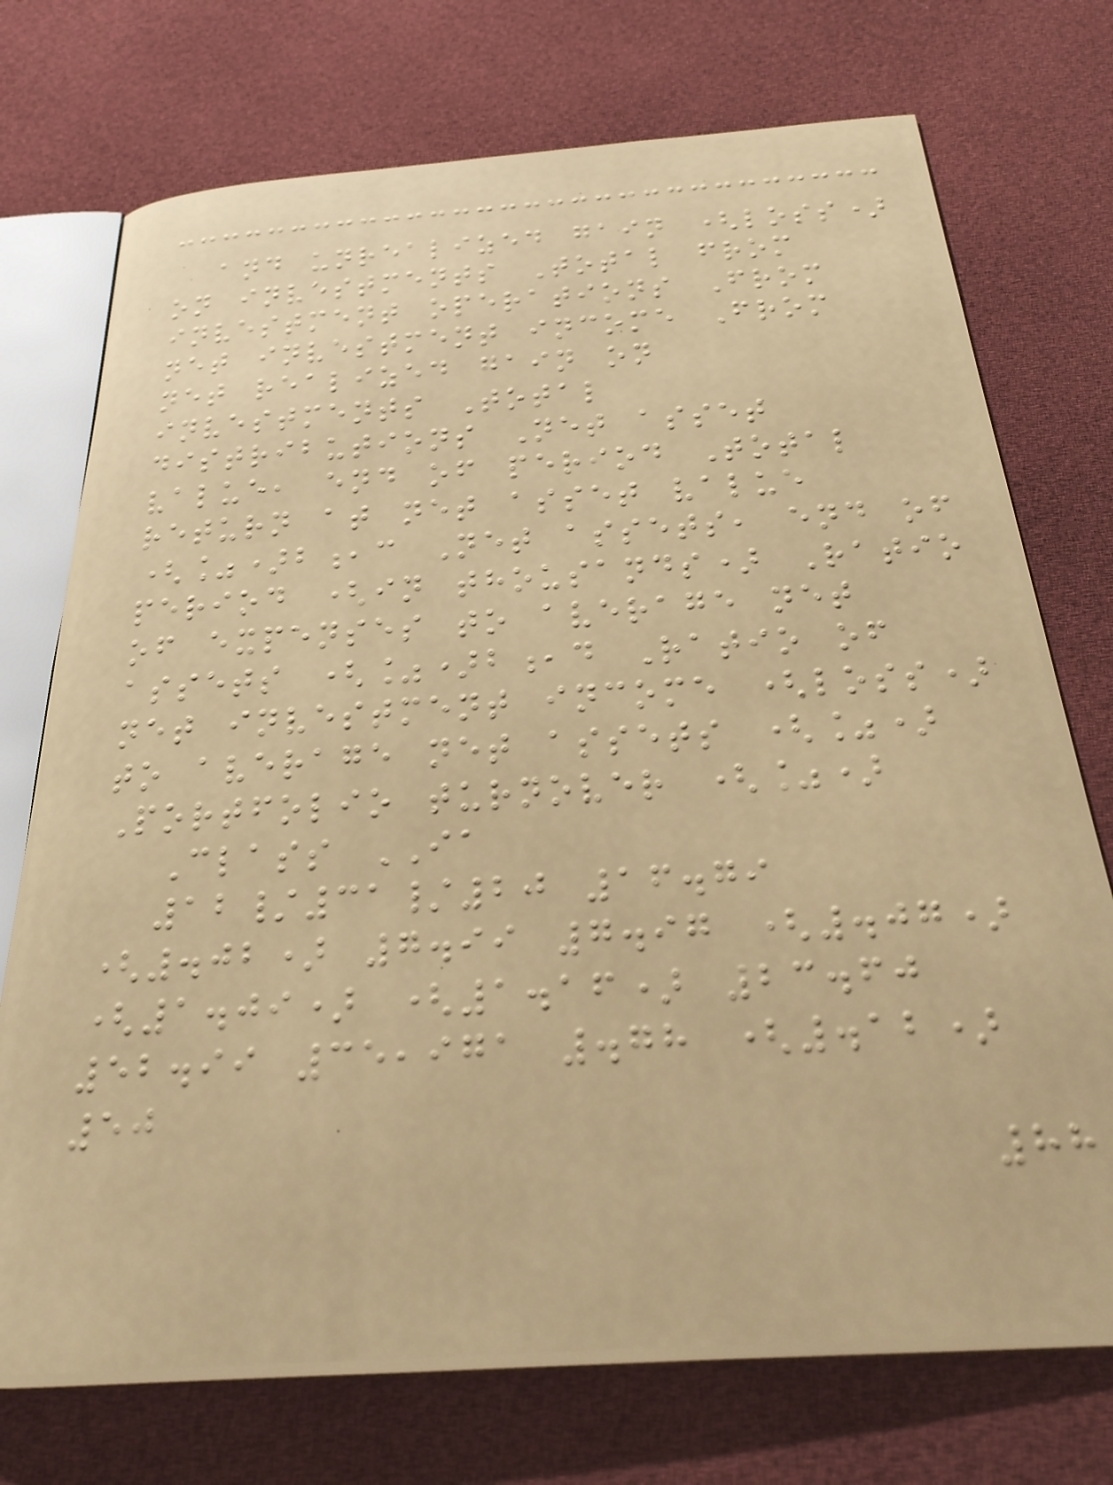and unrealized gain (loss)
on investments Total from
investment operations From
net investment income From
net realized gain on
investments Total
distributions Net asset
value, end of period Total
return at net asset value
(%)b,c Net assets, end of
period (in thousands) Ratio
of expenses to average net
assets (%)b,d Ratio of
net investment income (loss)
to average net assets (%)
Portfolio turnover (%)
Class IA
12/31/20 16.79
(.02) 7.99 7.97 (.07)
(1.09) (1.16) 23.60
52.99 35,971 .78 (.12)
50
88
